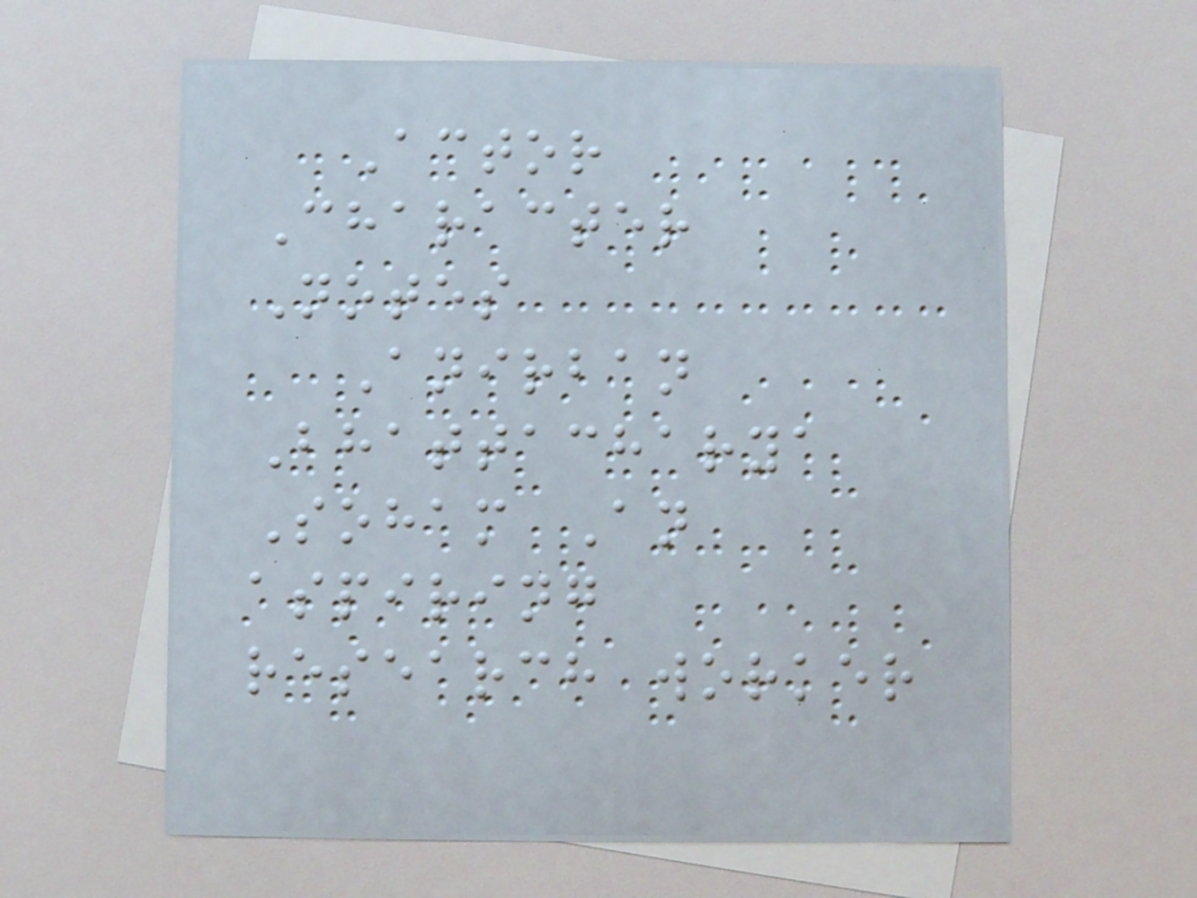Actor
Character
Notes
Anirban
Bhattacharya
Soham An
aspiring
research worker
